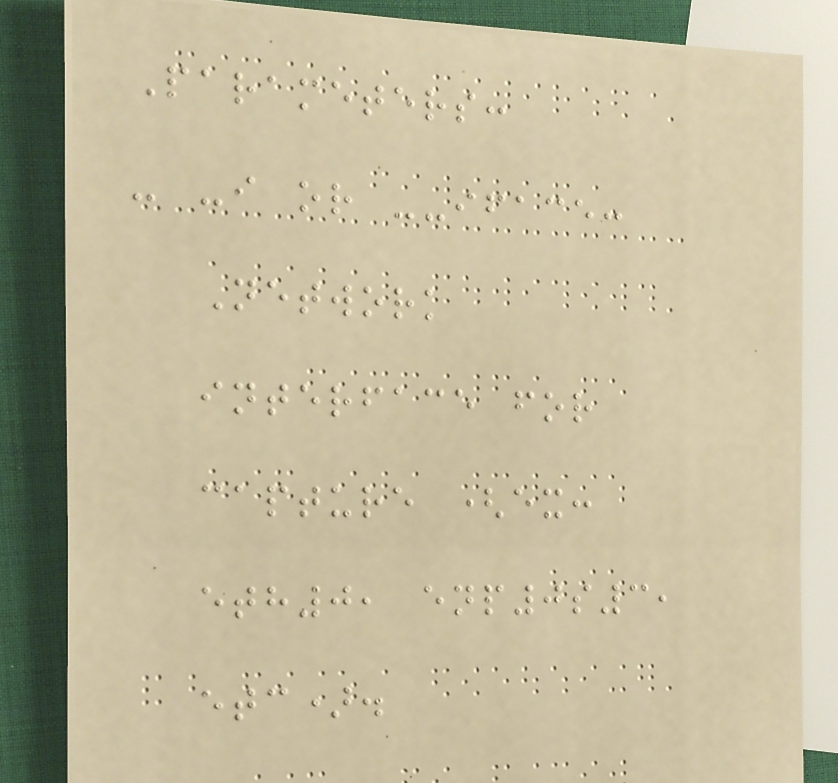Parameters:
- -i or --iface:
Network
interface for
capture (ex:
eth0, enp0s3,
etc).
